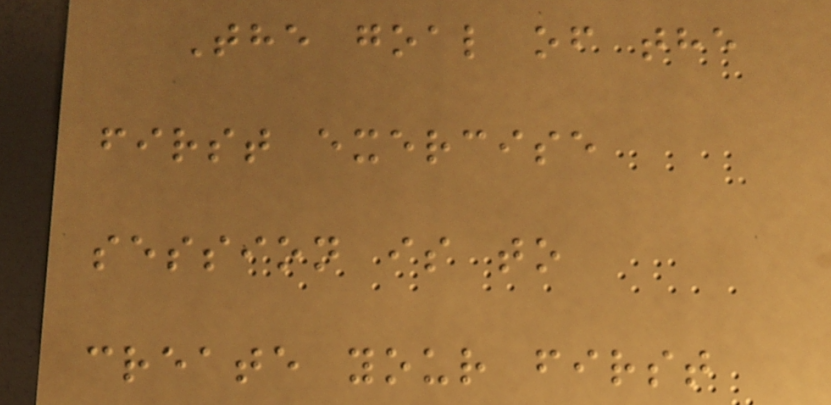The goal of the
first exercise
session is to
create your first
